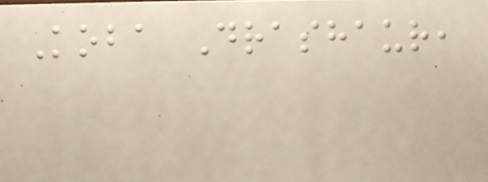Koba Drashaur,
